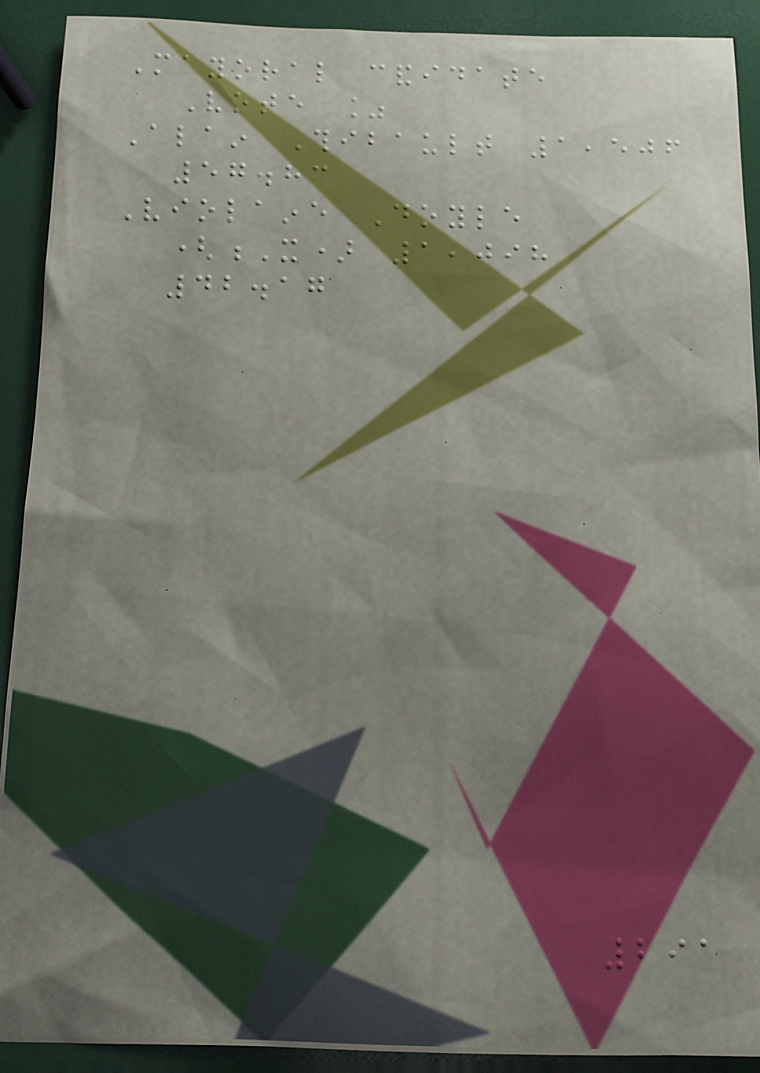Mayoral candidate
Vote %
Alain Thibault 1,506
57.83
Violaine Doyle
(X) 1,098
42.17
291
